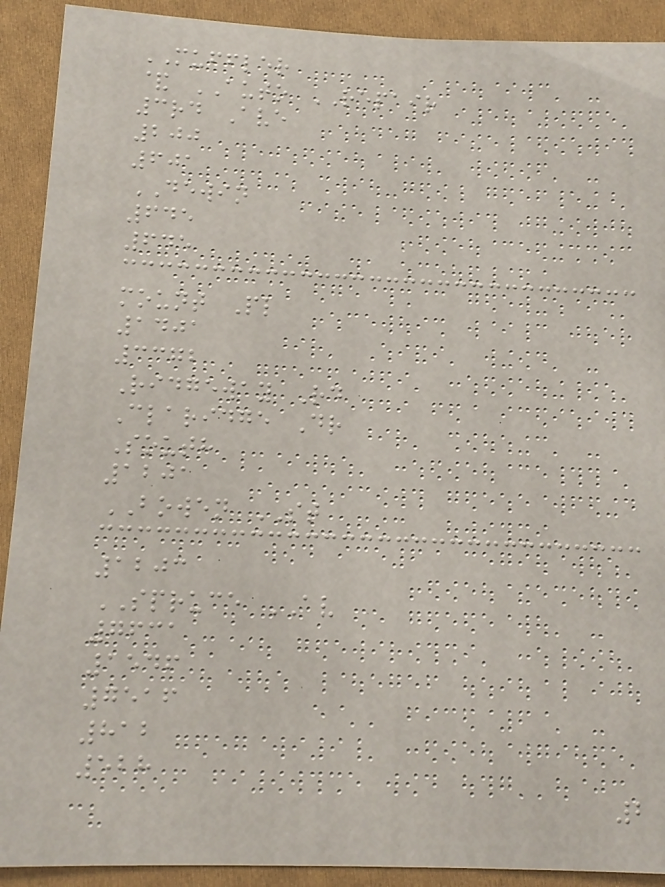MUFFLER
& AUTO REPAIR
3rd Ave
200
601
DEWIN
645
645
mount Pl
1401
3372
Ridgeway Rd
Claridge Dr
South
1201
BOWEN ST
1203
SPRUCE AV
7631
1546
7516
812
528
2
